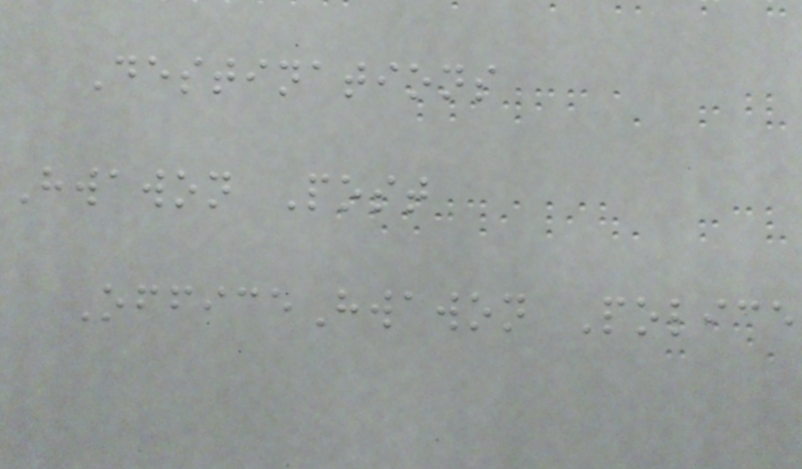Destinations
Hwawon Post
OfficeHwawon Police
